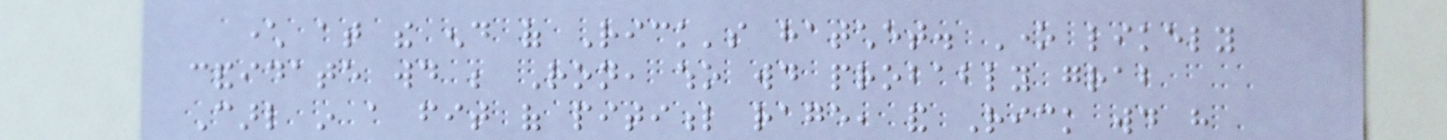character at the end of Rick's hatchet. One likely
candidate would be Ron, who would probably grab
Carl in a fit of pitiful rage, and Rick would have
